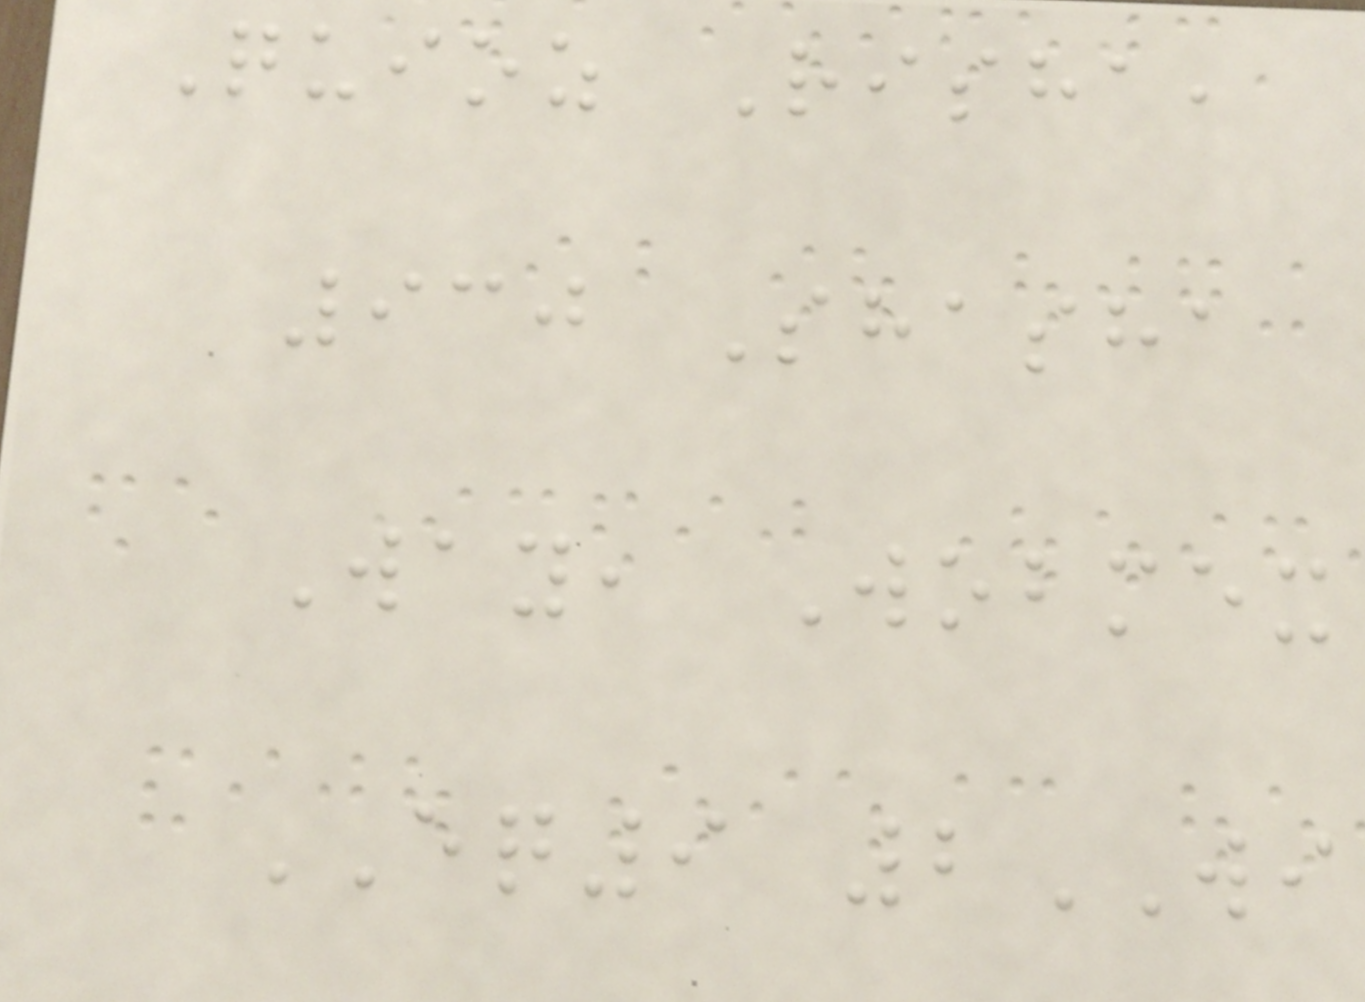Quioz Risha,
930 Shasha
Way, Wobmex
EQ9 2WI
